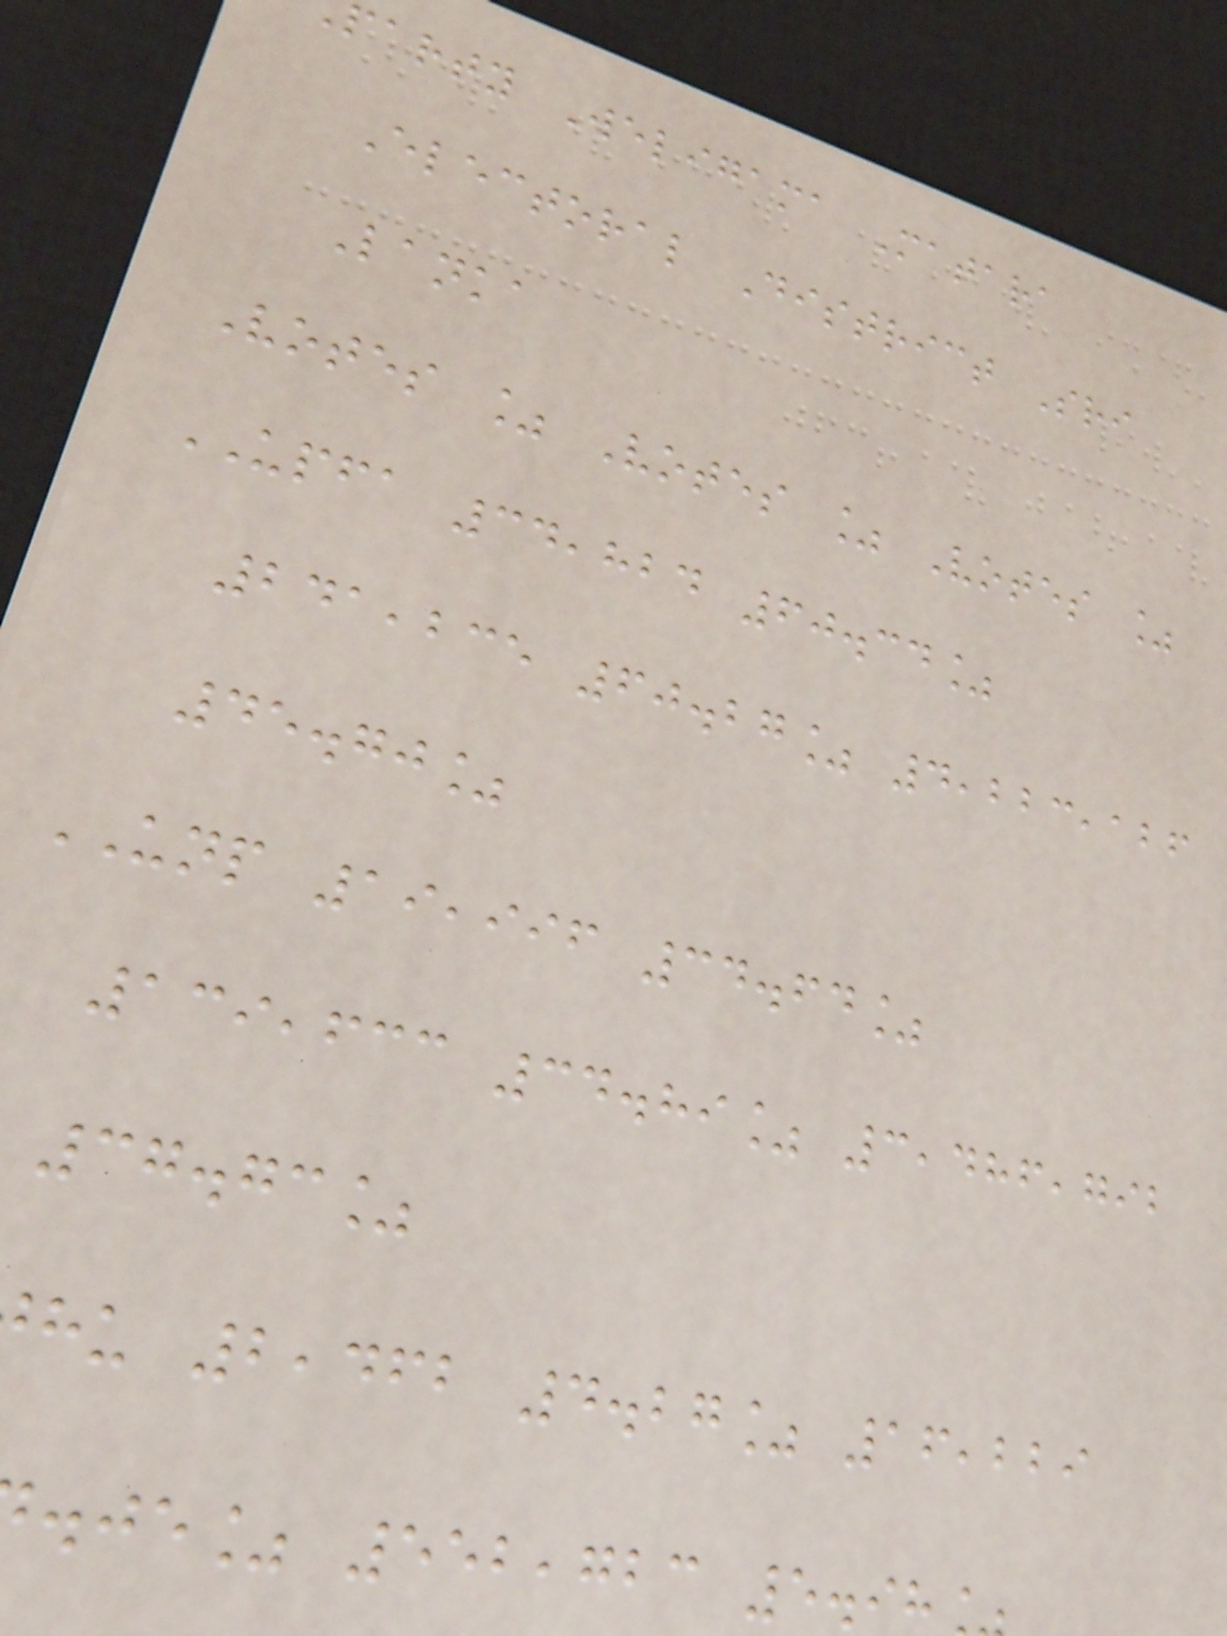party Weligama Matara
Electoral District Sri
Lanka
Votes % Votes % Votes %
UPFA 34,824 60.34%
241,235 60.27% 4,223,126
45.70%
UNP 19,996 34.64%
139,633 34.89% 3,486,792
37.73%
hu 2,462 4.27% 16,229
.je% 552,723 5.98
